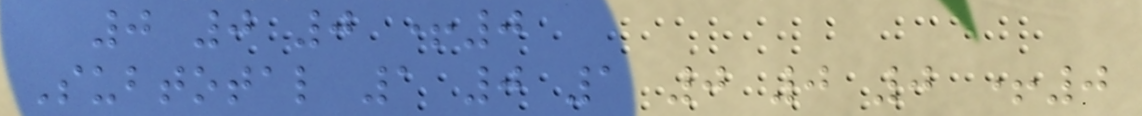0 0 0 +0
Subtotal 1 0 1 0 0 0 +0
